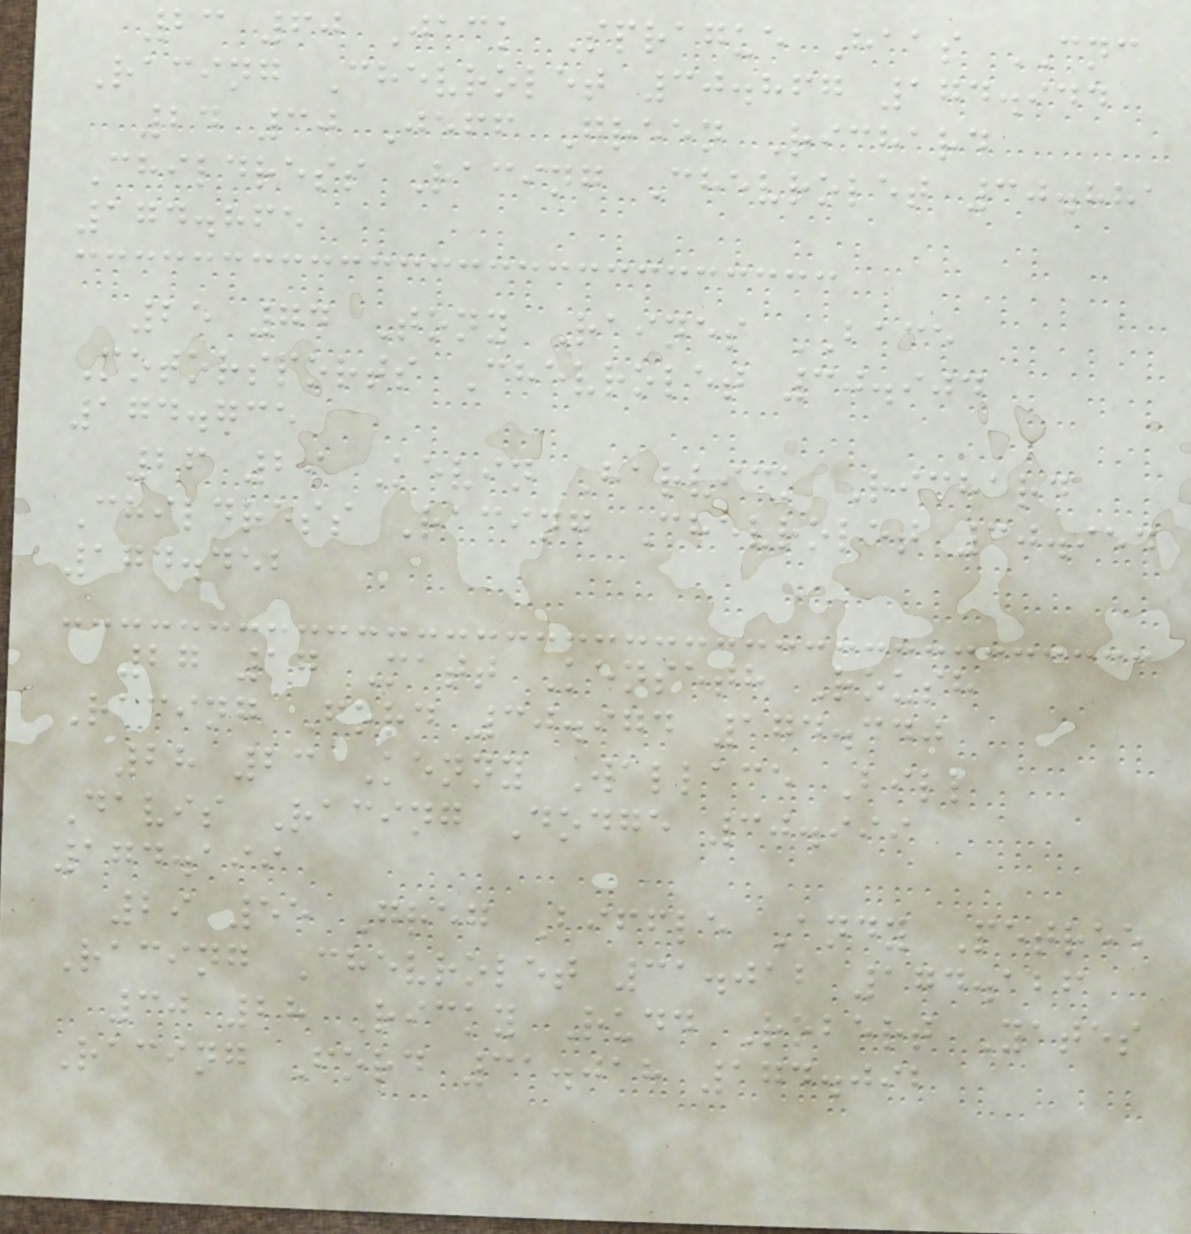23 60 Jack Sprague Haas CNC
Racing Chevrolet 30.867 174.944
24 30 Jeff Green Richard
Childress Racing Chevrolet 30.881
174.865
25 74 Tony Raines BACE
Motorsports Chevrolet 30.904
174.735
26 29 Kevin Harvick Richard
Childress Racing Chevrolet 30.954
174.452
27 17 Matt Kenseth Roush
Racing Ford 30.974 174.340
28 23 Kenny Wallace Bill
Davis Racing Dodge 30.999
174.199
29 55 Greg Biffle Andy Petree
Racing Chevrolet 31.012 174.126
30 28 Ricky Rudd Robert Yates
Racing Ford 31.018 174.092
